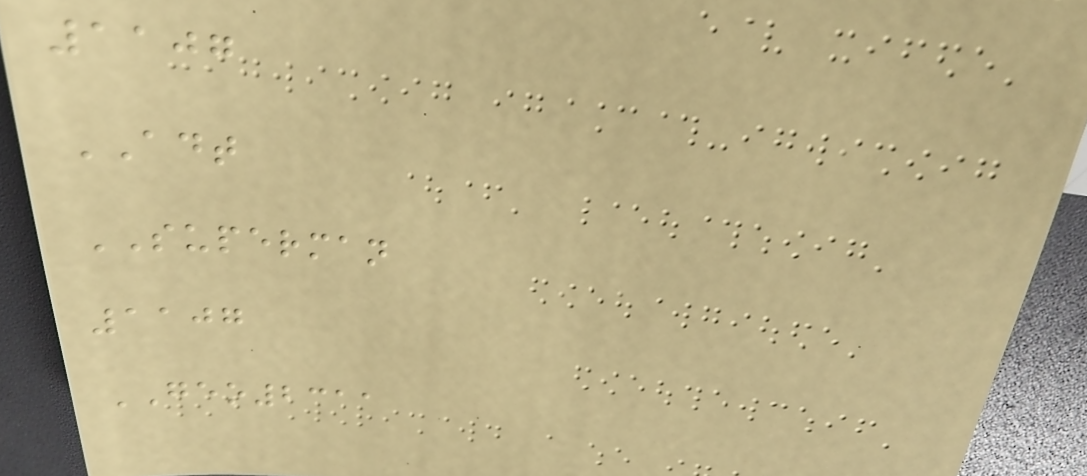1107
ADT
SUPERMAN
1107
GEO2311
